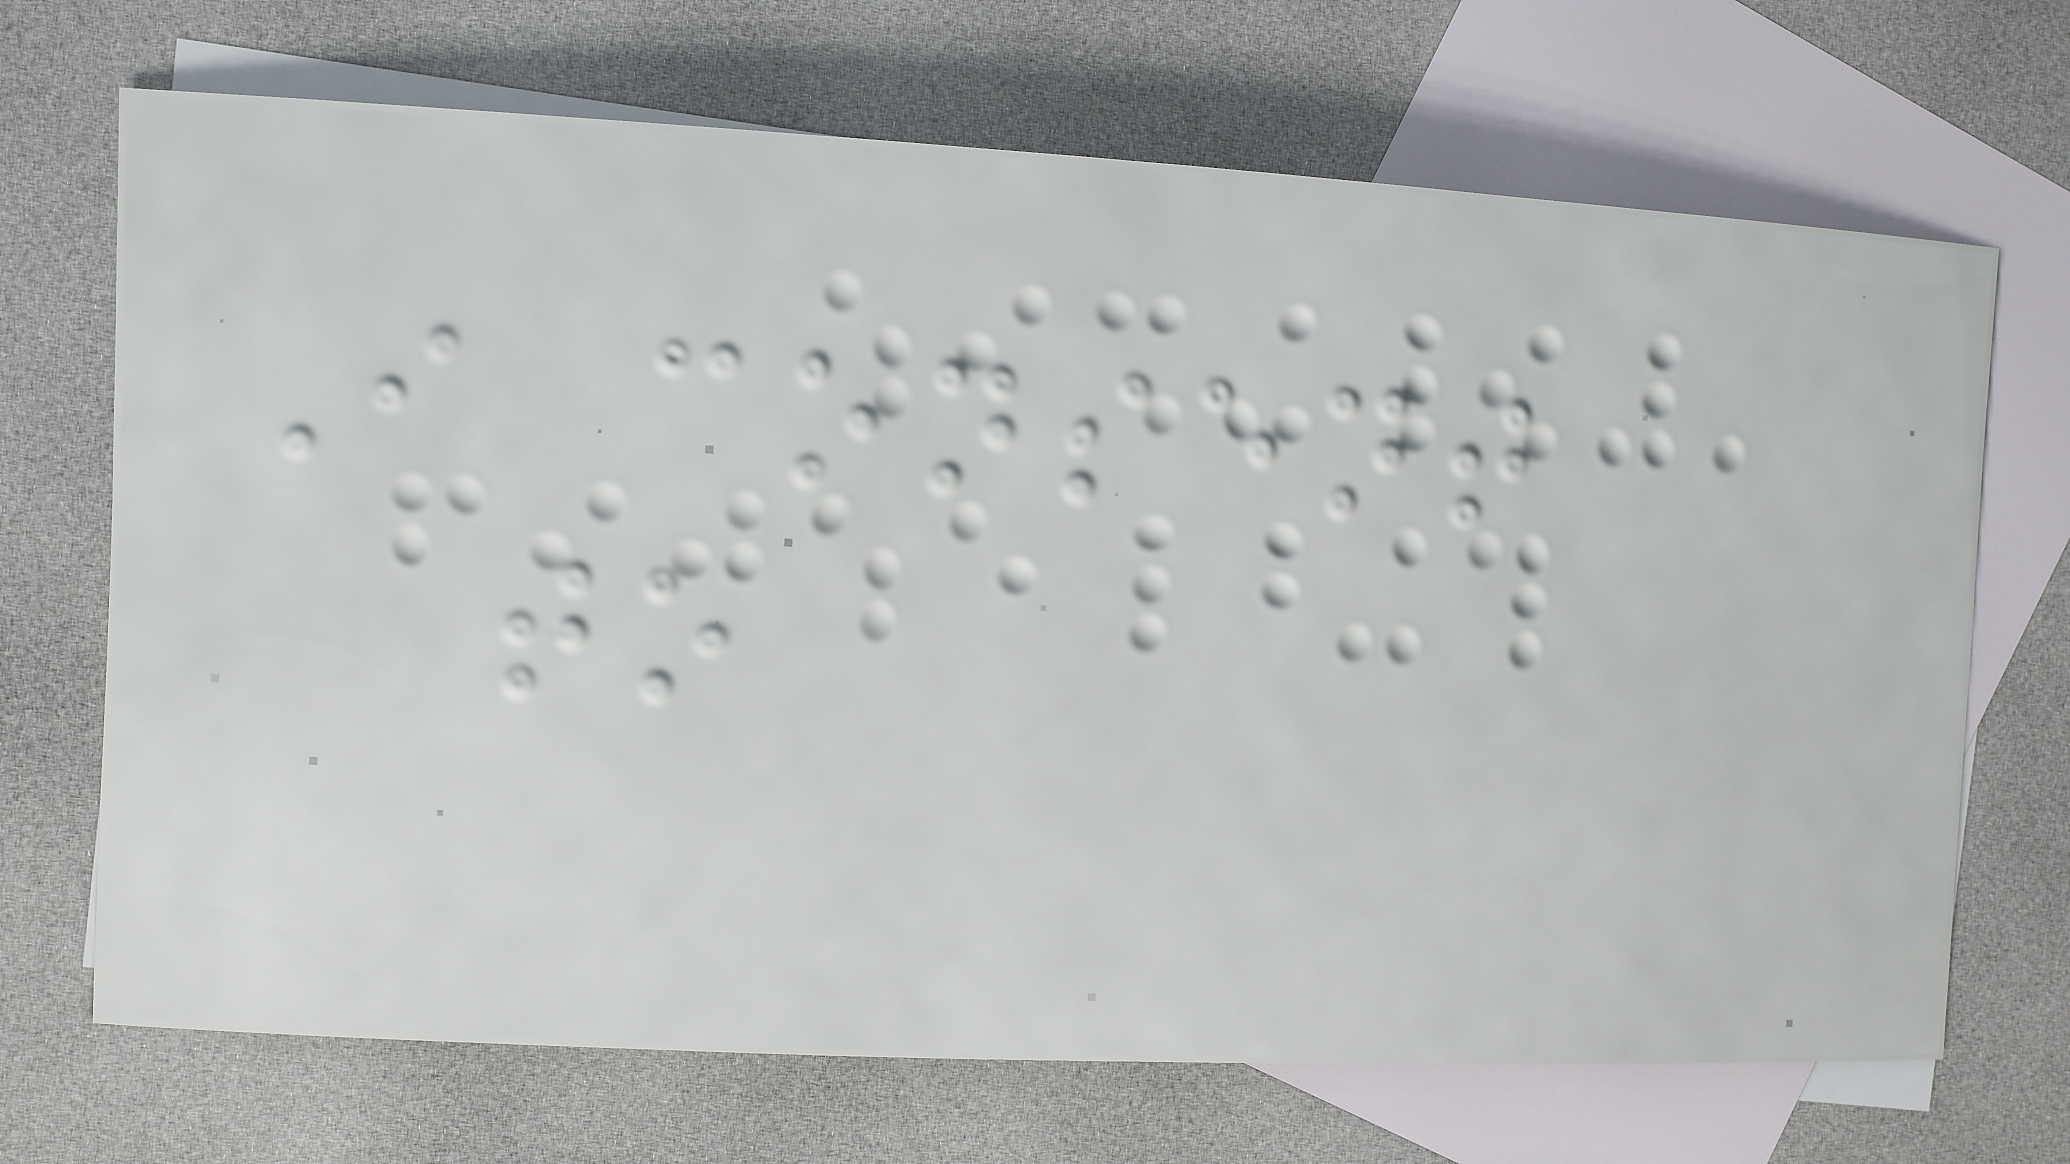I consent
to
